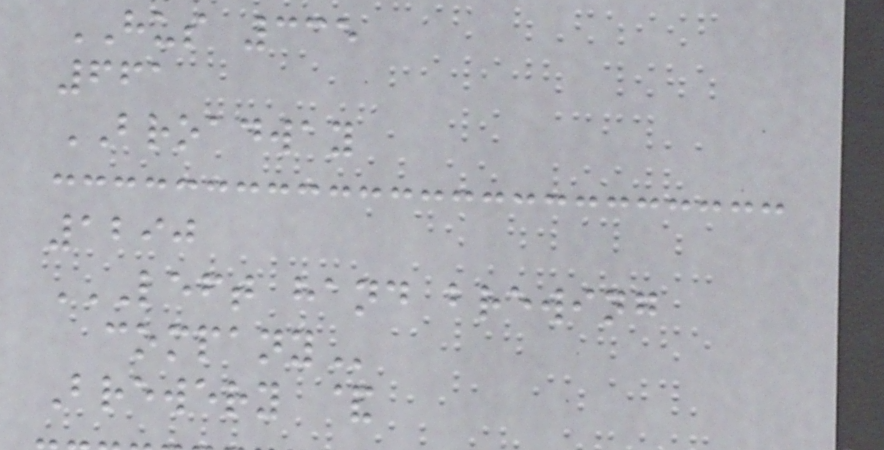HUS 335
661
BROADWAY
1290
LEFT HAND BREWING
COMPANY
Brewery &
